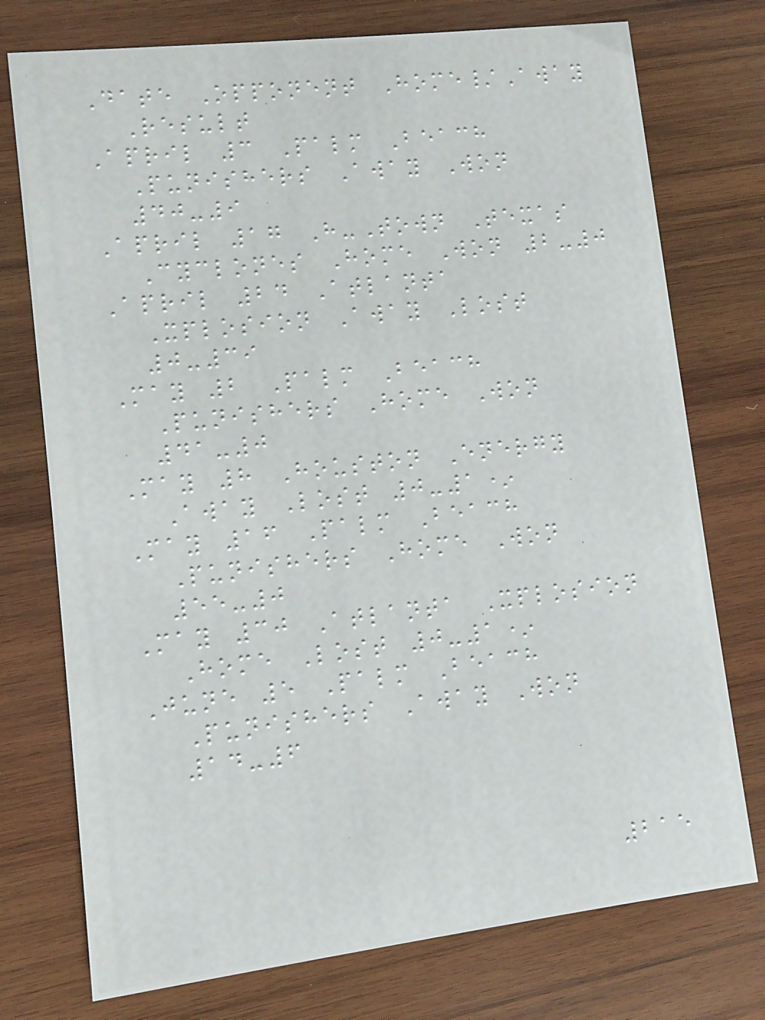Date Opponent Home/Away
Result
April 3 Palm Beach
Punishers Away Won
40-9
April 17 H-Town Texas
Cyclones Home Won 2-0
April 24 Atlanta
Xplosion Away Lost
0-39
May 2 Palm Beach
Punishers Home Won
41-0
May 8 Houston Energy
Away Lost 0-1*
May 16 Palm Beach
Punishers Home Won
55-0
May 30 Atlanta Xplosion
Home Lost 0-1*
June 5 Palm Beach
Punishers Away Won
14-6
215
